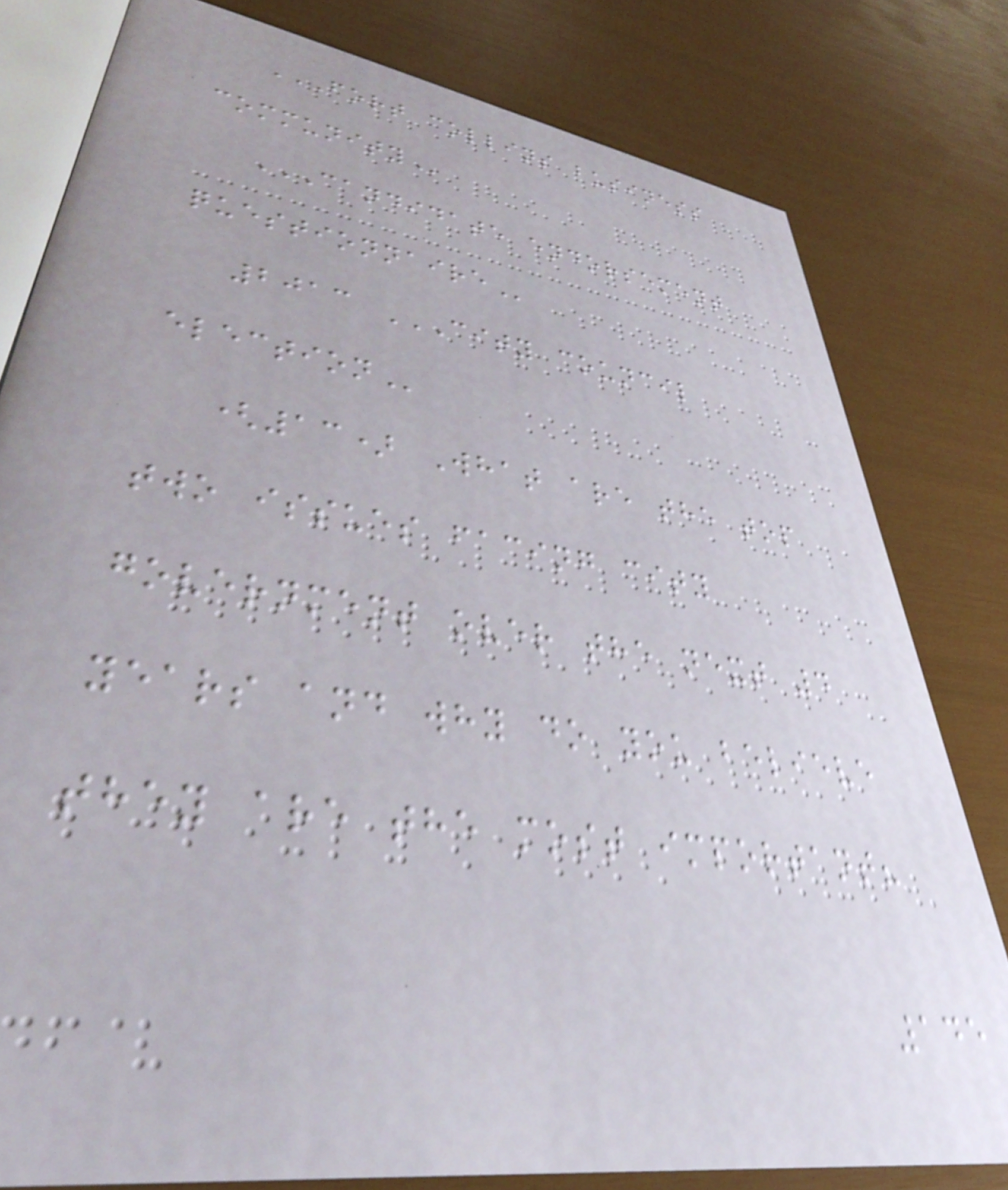FORT COLLINS BUSINESS
COMMUNITY
CANDIDATE ENDORSEMENT
QUESTIONNAIRE
2013 CITY COUNCIL
ELECTION
(13) What are the top
two issues facing city
government over the next 4
years and why do you believe
they are the most important?
145
